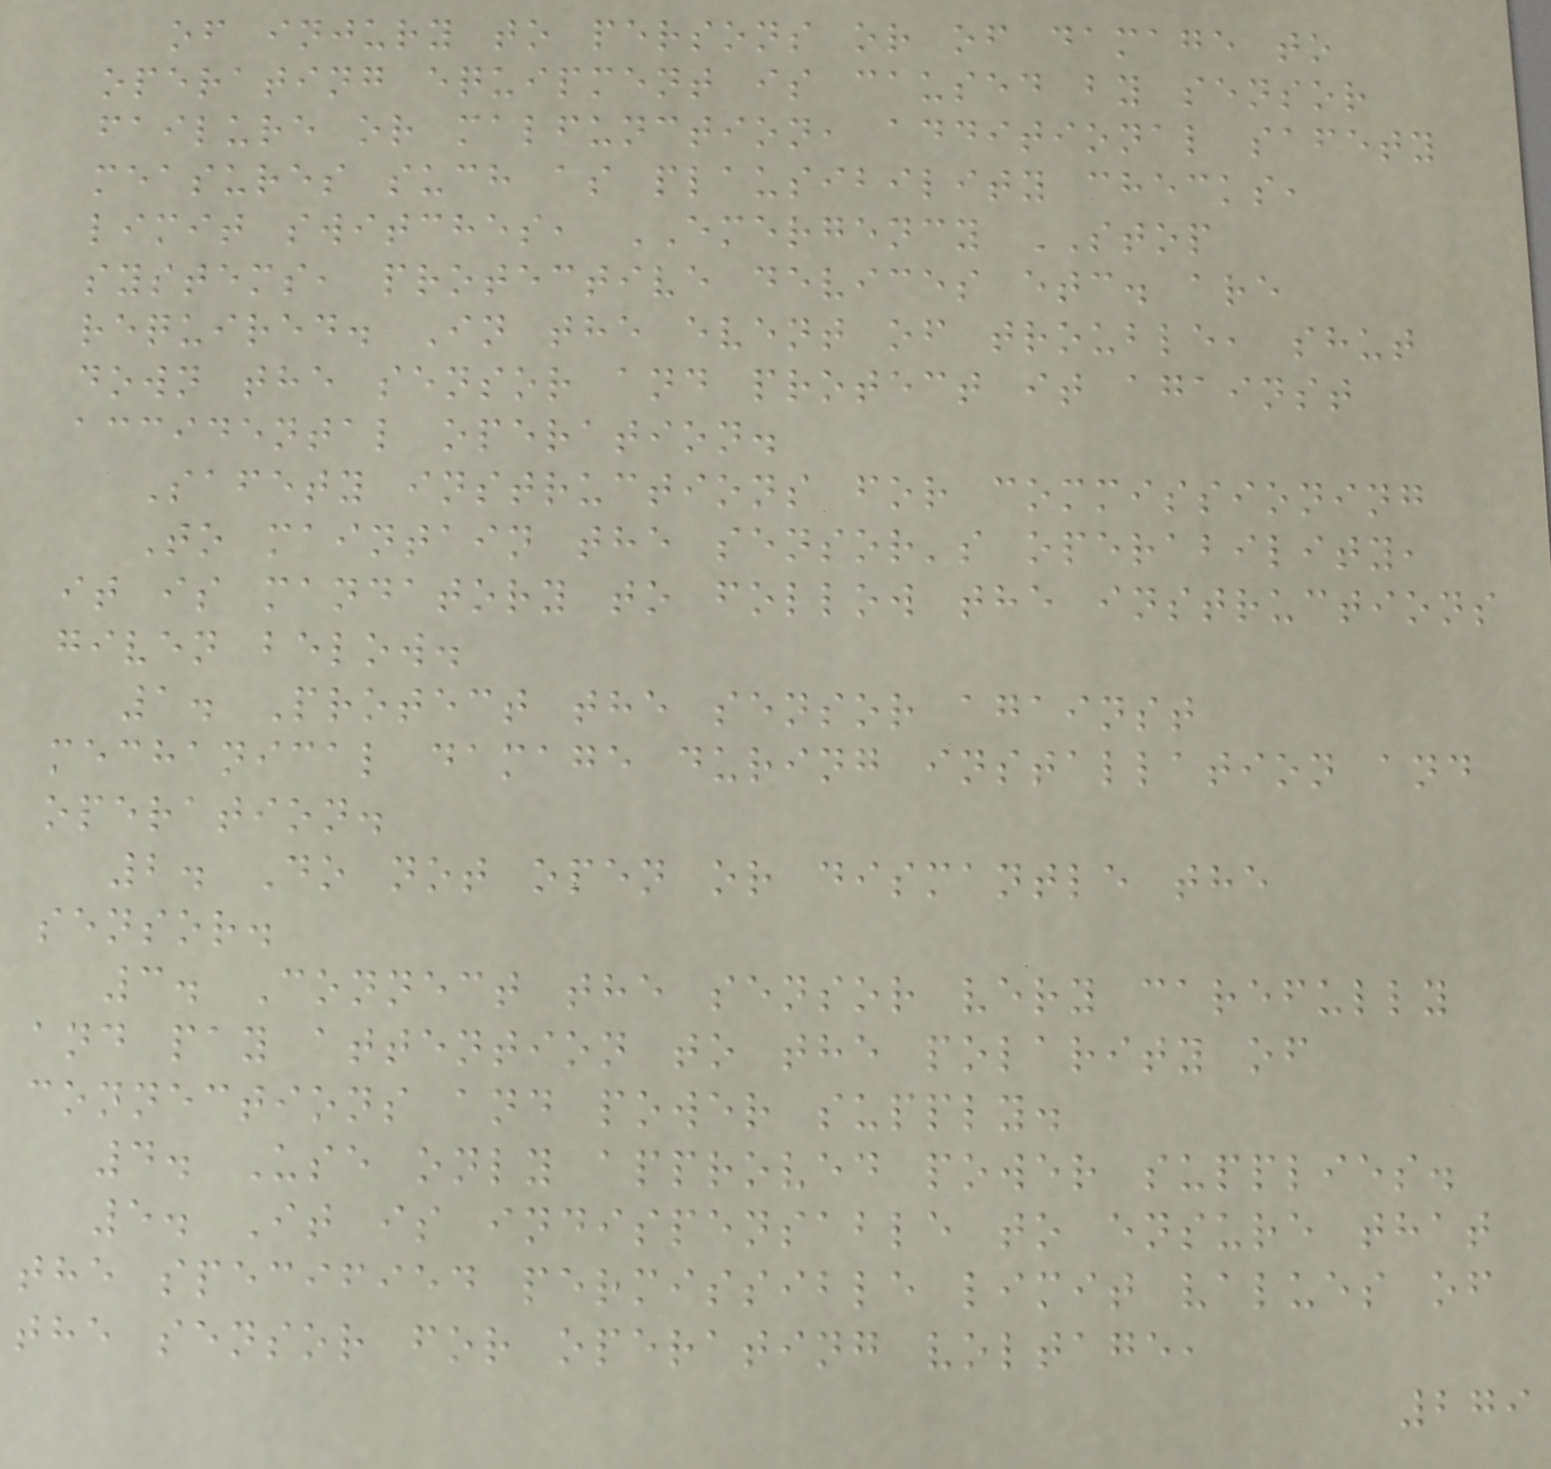of injury to persons or of damage to
operating equipment is caused by sensor
failure or malfunction, additional safety
measures such as plausibility checks,
limit switches, EMERGENCY STOP
systems, protective devices etc. are
required. In the event of trouble, shut
down the sensor and protect it against
accidental operation.
Safety instructions for commissioning
To maintain the sensor's operability,
it is mandatory to follow the instructions
given below.
1. Protect the sensor against
mechanical damage during installation and
operation.
2. Do not open or dismantle the
sensor.
3. Connect the sensor very carefully
and pay attention to the polarity of
connections and power supply.
4. Use only approved power supplies.
5. It is indispensable to ensure that
the specified permissible limit values of
the sensor for operating voltage,
279
